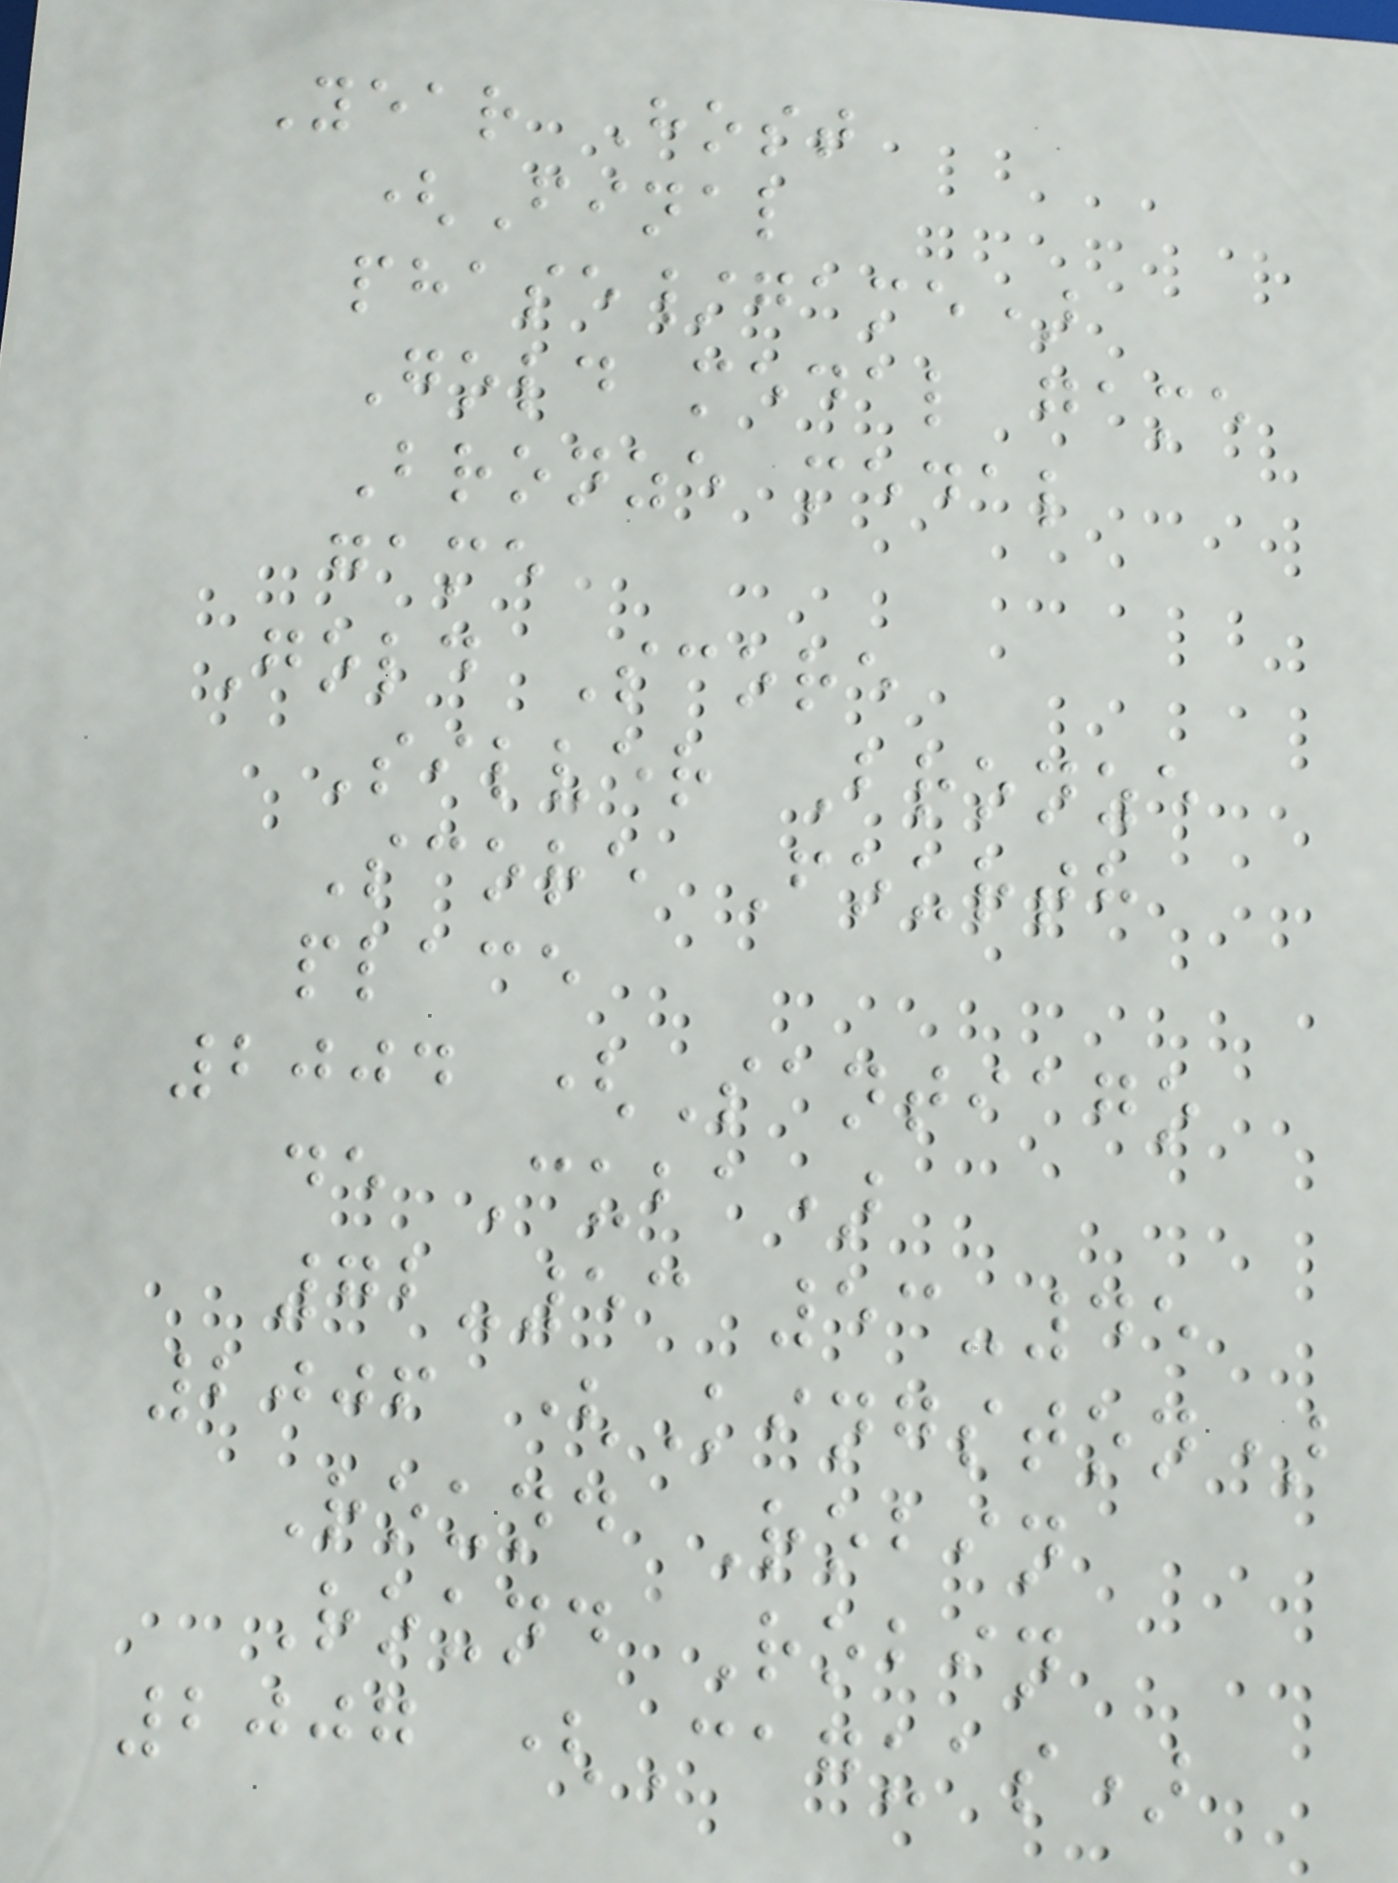Year Host
(Final
phase/game)
Gold medal game
Bronze medal
game
Gold Score
Silver Bronze
Score Fourth
place
2004 (Santiago
de Cuba)
72-53 53-45
2006 (Kingston)
Round Robin
Round Robin
2007 (Caguas)
